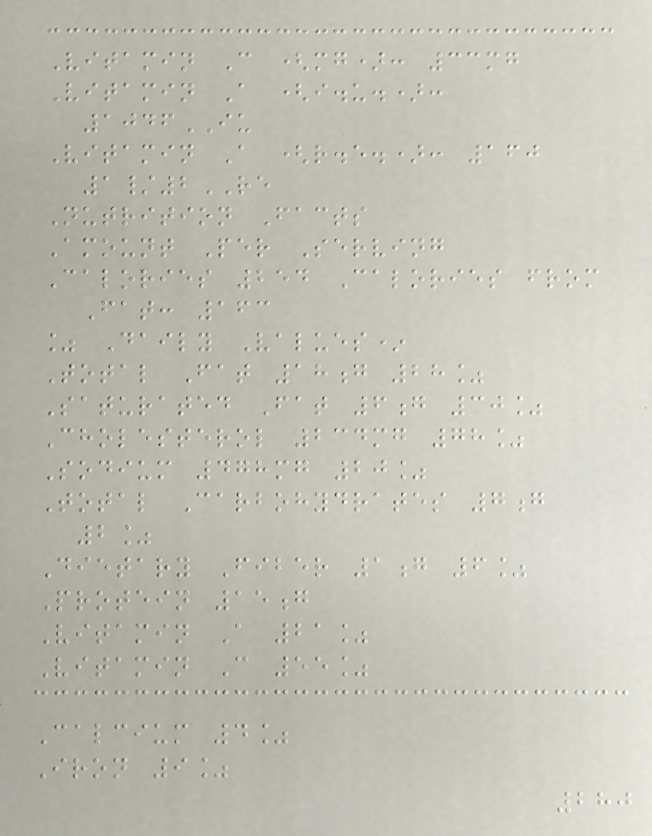Vitamin C (mg): 33mg
Vitamin A (i.u.):
1046IU
Vitamin A (r.e.): 160
1/2RE
Nutrition Facts
Amount Per Serving
Calories 254 Calories from
Fat: 163
% Daily Values*
Total Fat 18g 28%
Saturated Fat 6g 30%
Cholesterol 234mg 78%
Sodium 478mg 20%
Total Carbohydrates 7g
2%
Dietary Fiber 1g 6%
Protein 15g
Vitamin A 21%
Vitamin C 55%
Calcium 4%
Iron 9%
280
